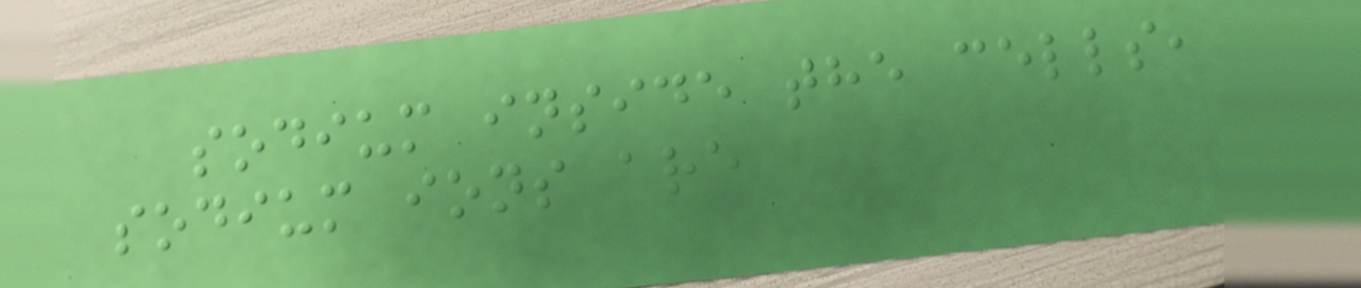sodium inside the cells,
sodium ions are
